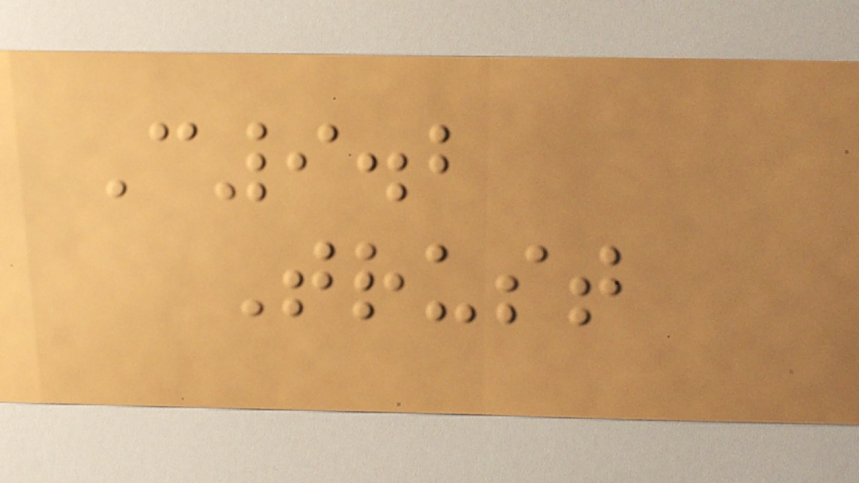C9.2
Trust
